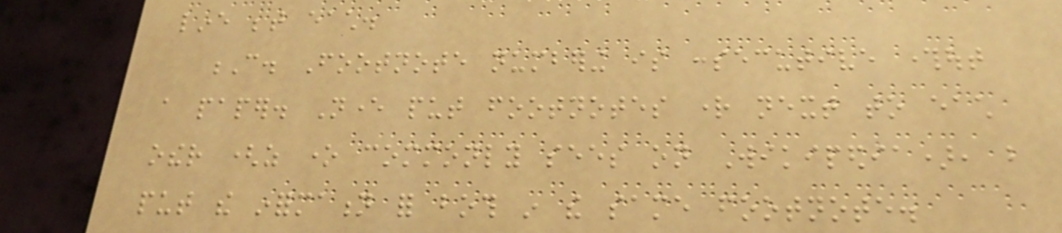line between each.
C. Footnote numbering is consecutive throughout
a paper. Never put footnotes right next to each
other (as one commonly sees on Wikipedia), but
put the information for both in the same footnote.
